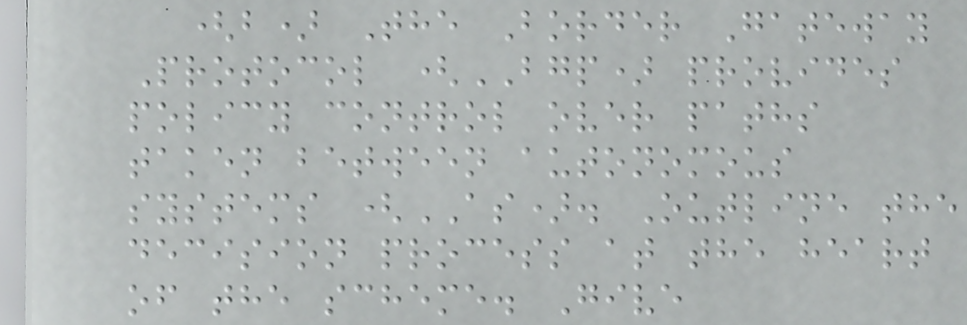(b) The Border Gateway
Protocol (BGP) provides
policy control over paths
taken between autonomous
systems (AS). Outline the
decision process at the heart
of the scheme. Give
